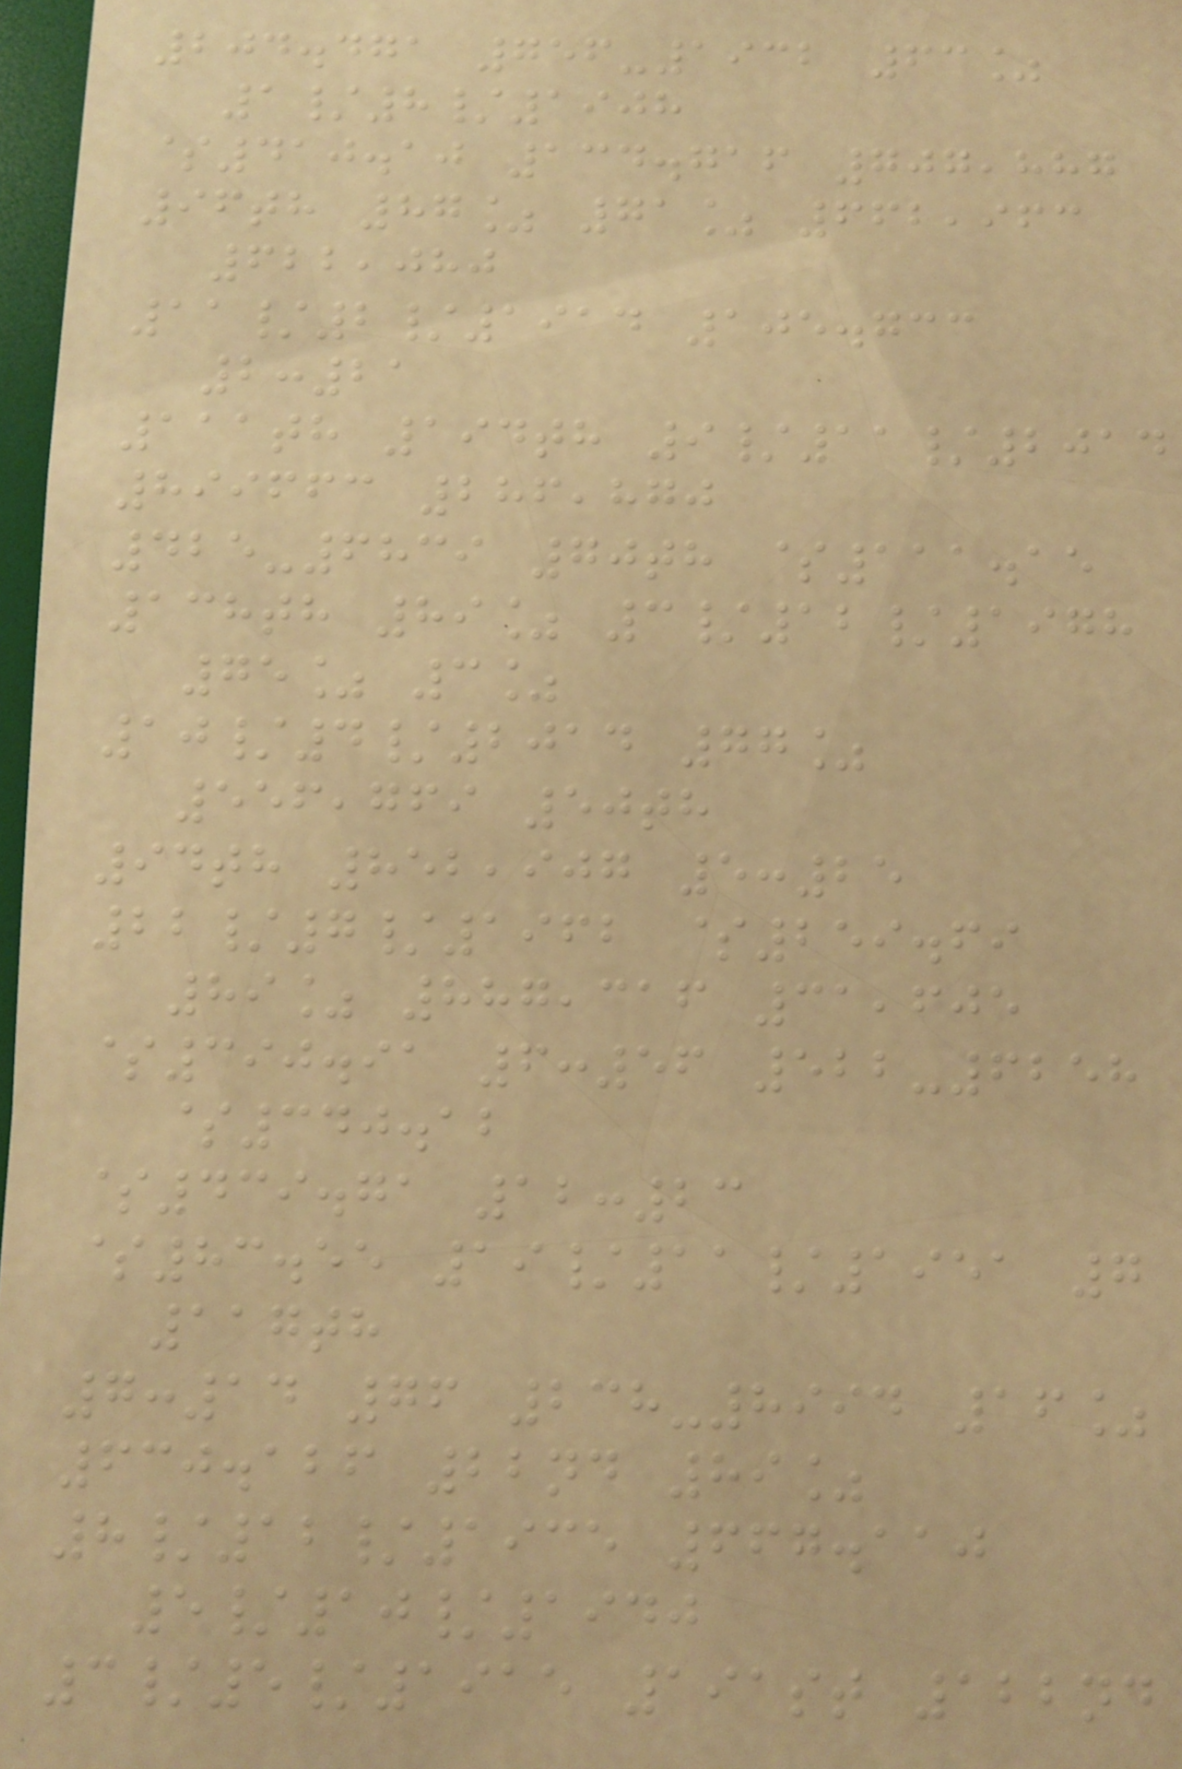204.471 756-1932 63%
1/8/1908
$410.10 134.716 707,887
96th 87% 71% 662,963
622,080
11/2/1914 105.733
2:21
111th 194th 9/11/2014
899663 286,870
425-6839 70th $111.15
138th 89% 3/12/1978
75% 3%
10/4/2014 77%
556,769 50th
94th 852,907 5:25
22/7/1962 $259.69
89% 887,316 31,605
$390.91 6:56 522-6258
$340.12
$439.71 12:23
$83.55 19/11/1951 7
117th
7:14 76 238-8994 16%
630.126 22nd 89%
8/12/1935 667.110
5/10/1940
3/5/1915 191st 122nd
